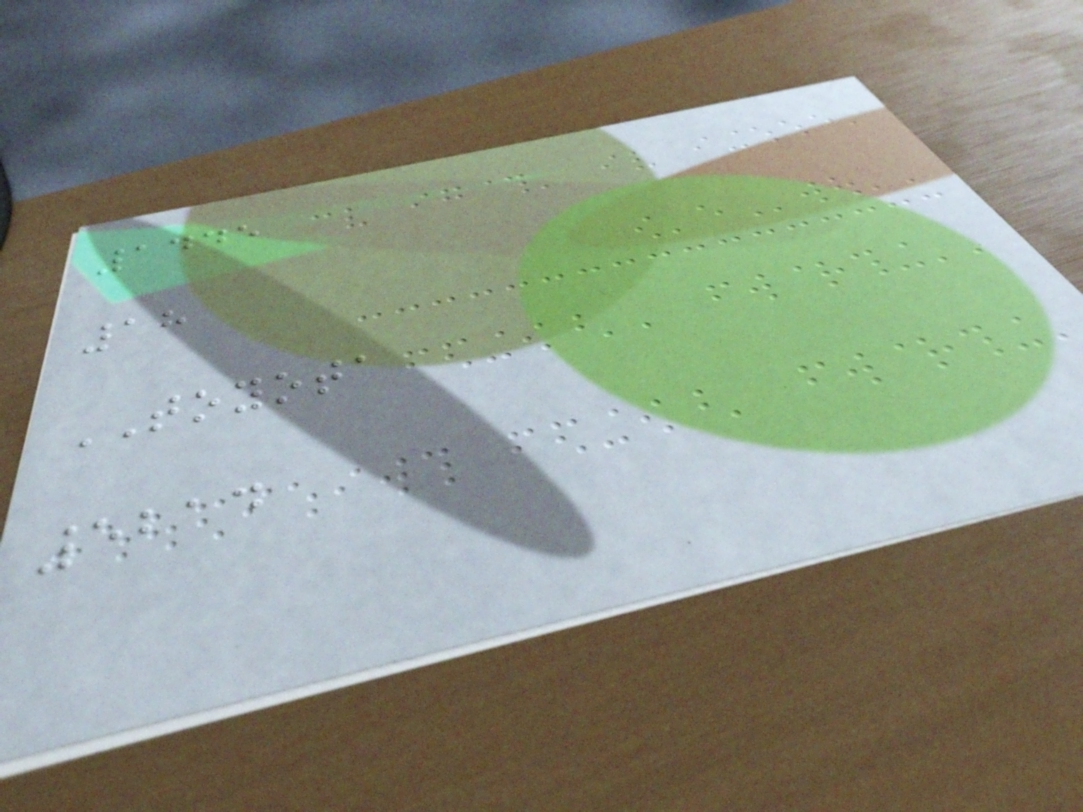1445
18
TOYOTA
5214
